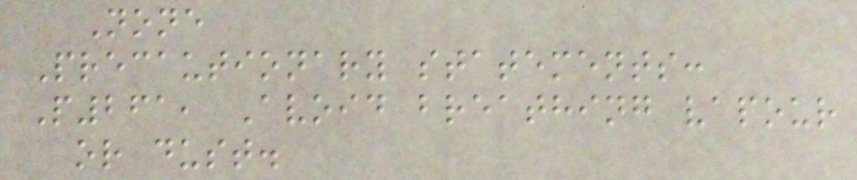None
Precautionary statements:
P261, Avoid breathing vapour
or dust.
